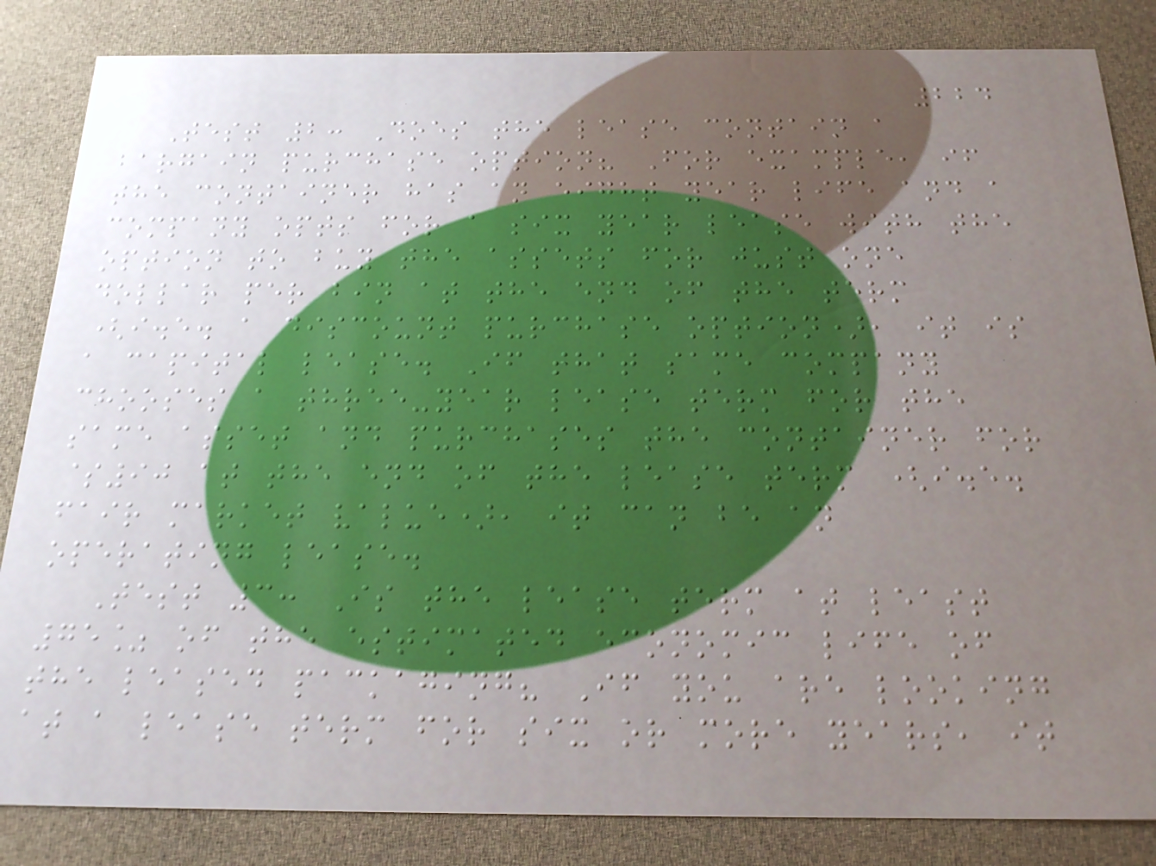224
Test 2: Does the lease contain a
bargain purchase option? For example, if
the container has an eight year life and a
company opts for a six year lease with the
option to buy the assets for just one
dollar per bin at the end of the term
(i.e. a discount purchase option), it is
a capital lease. If that same company
chooses a three-year lease term for the
same asset and purchases the container for
$90 at the end of the lease term (i.e.
fair market value), it can be an
operating lease.
Test 3: Is the lease term at least
75% of the estimated economic life of
the leased packaging? If you are looking
at a lease term for six or more years, it
